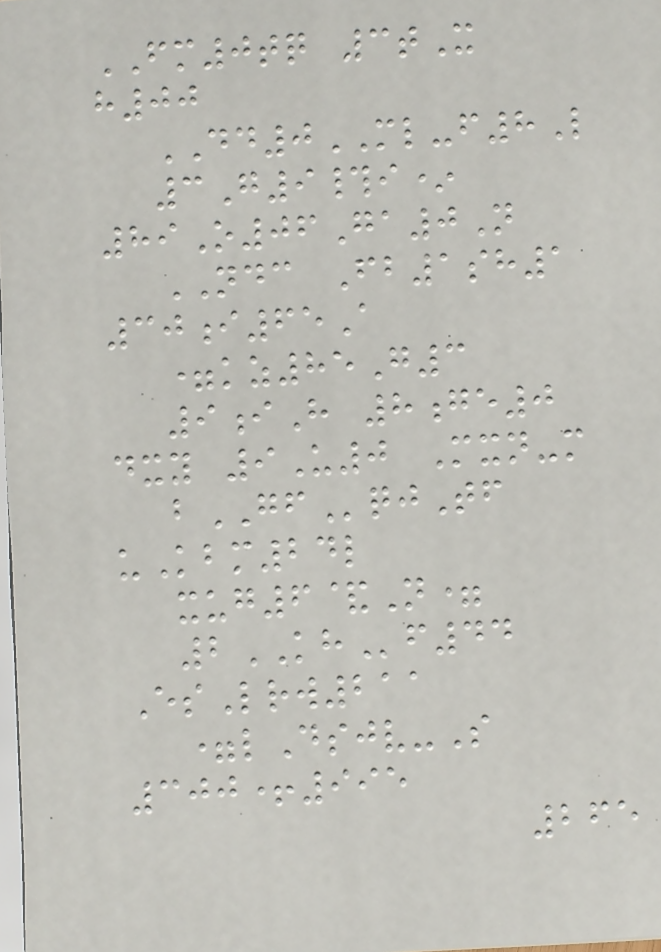FM0tq 3tX
h00
DD0ML-f8L
3G9#i*
89O06Ga0N
NDC Fb1sh1
30i65A
=kz85G3
9iH 8ge0
dxy 9U0 Mxn-m
bGFqjTf
uKbm24l
xug6&N=
2KHf44
EsLrw211
=lDsjv-S
300+995
265
